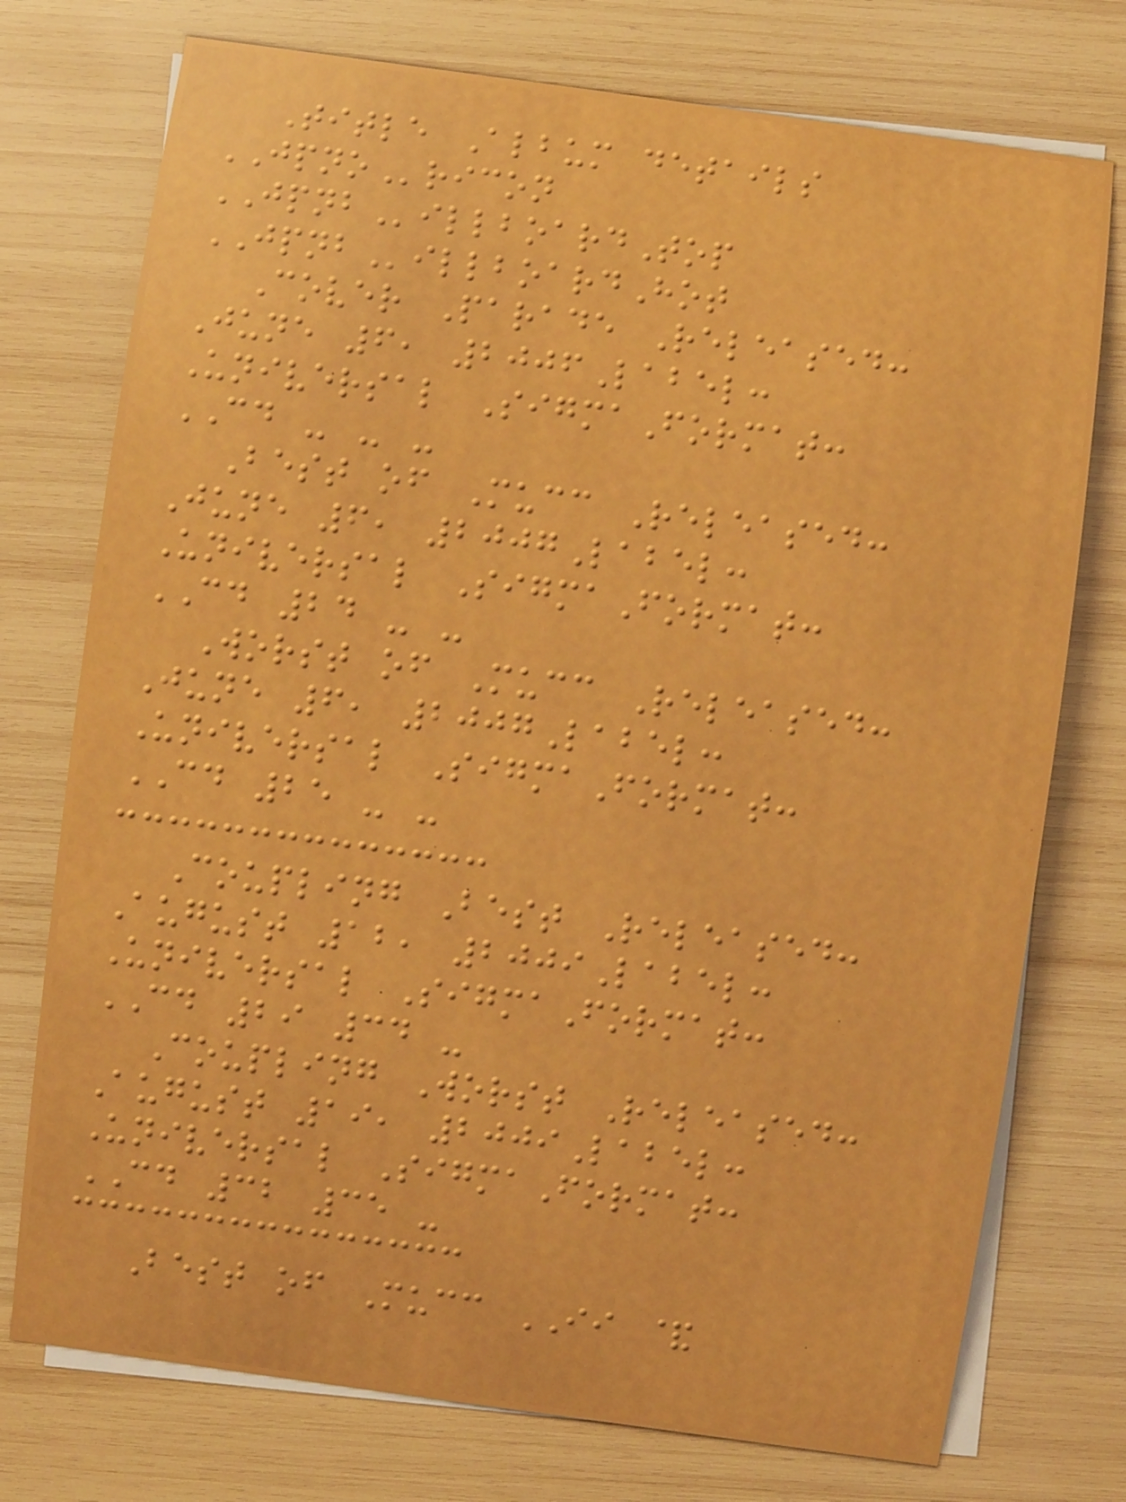Title Album details
JPNOricon
JPNBillboardTop
JPNBillboardHot
Cover Parade Released:
June 6, 2006Label:
Universal SigmaFormat:
CD - - -
Best of Mucc Released:
June 6, 2007Label:
Universal SigmaFormat:
CD 24 - -
Worst of Mucc Released:
June 6, 2007Label:
Universal SigmaFormat:
CD 25 - -
Coupling Best Released:
August 12, 2009Label:
Universal SigmaFormat:
CD 29 34 -
Coupling Worst Released:
August 19, 2009Label:
Universal SigmaFormat:
CD 32 35 -
Best of Mucc II &
